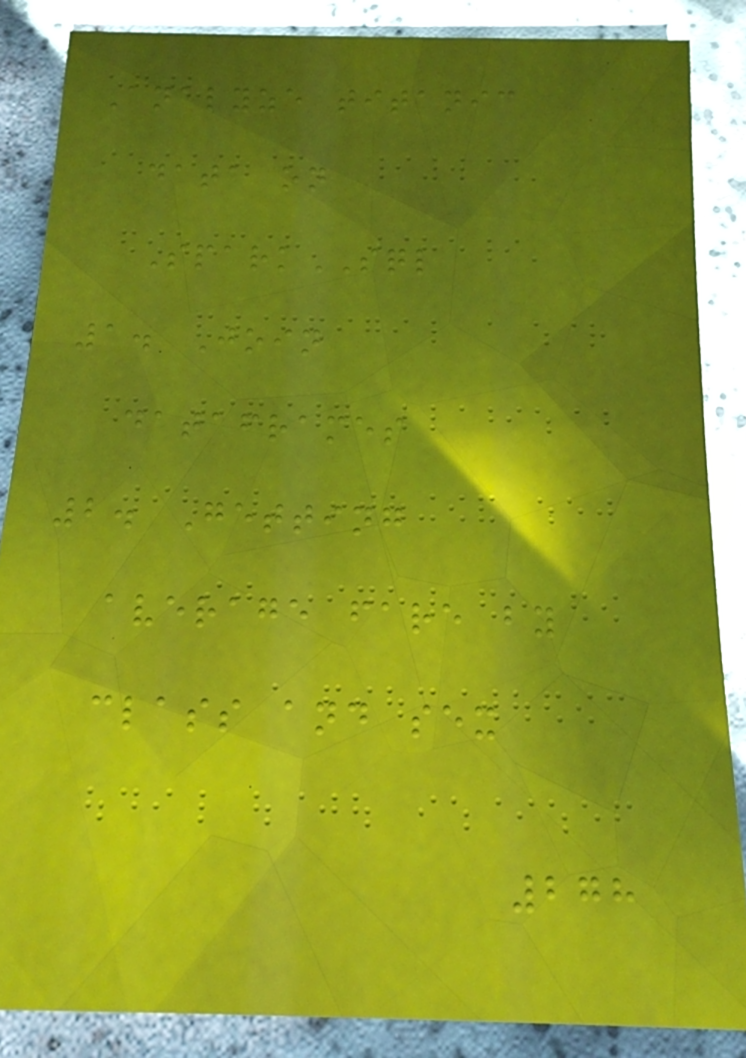Analyze titanic
data on
SparkSQL
1. Join
dataframes
2. Getting
average fare by
class and sex
278
